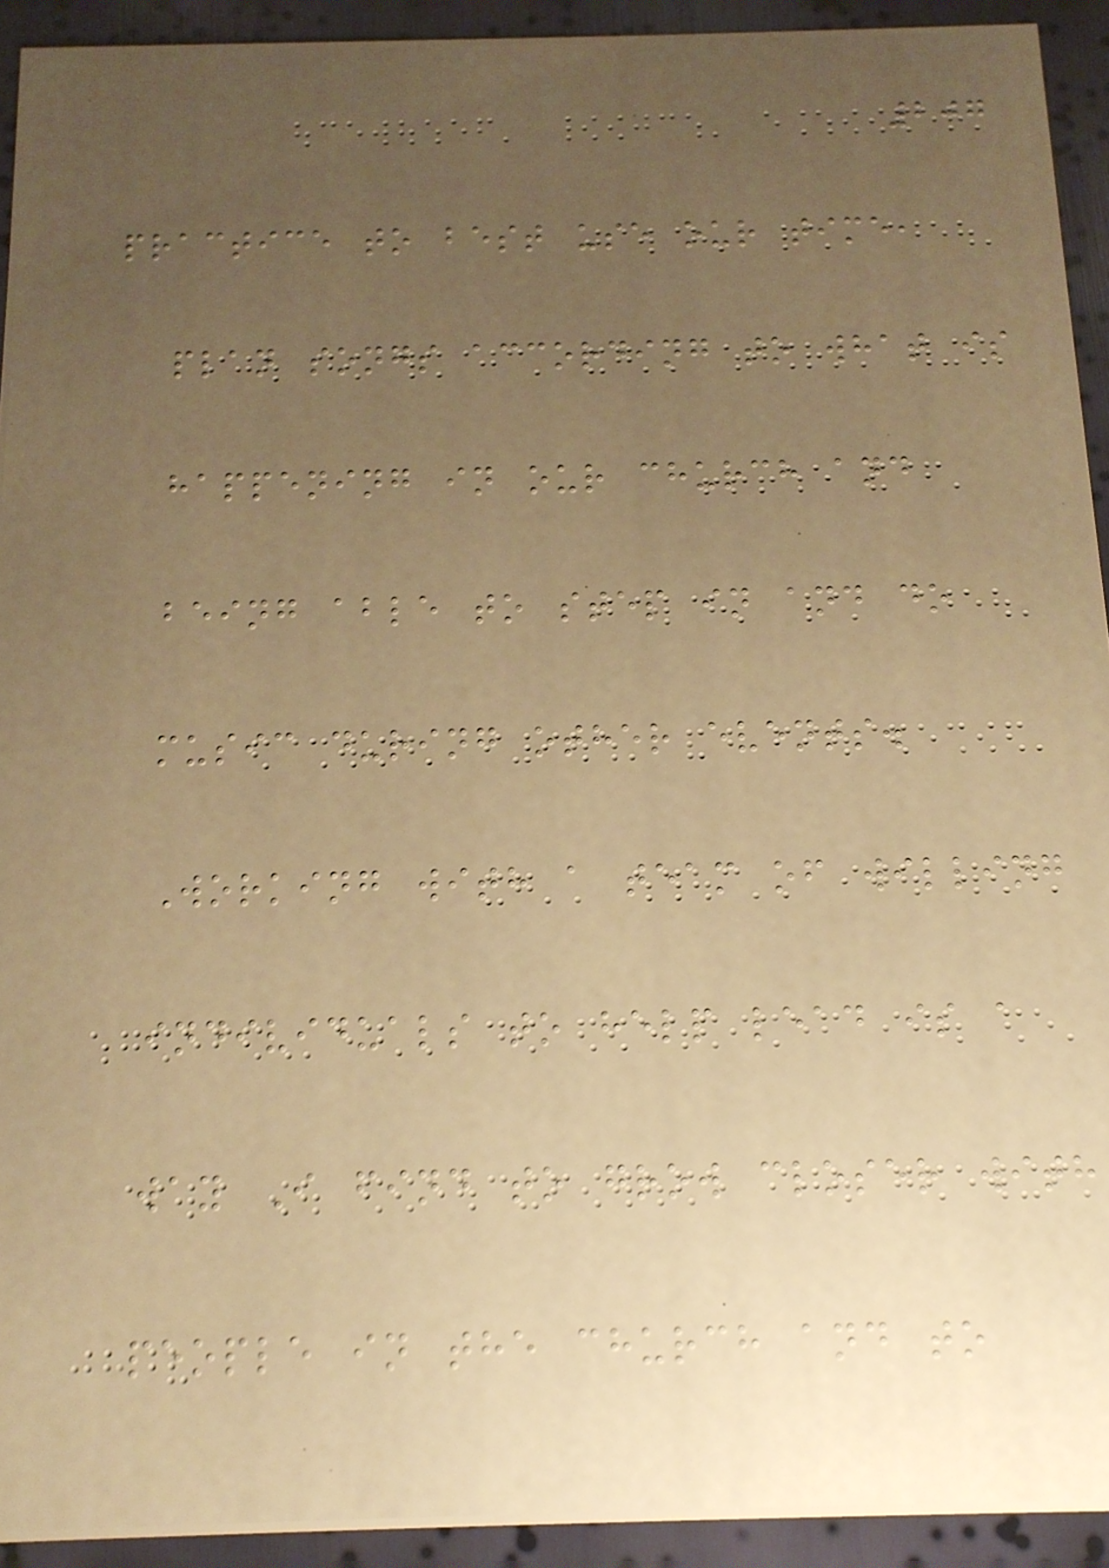207
practice to best use our time,
plan songs according to what is
happening in our church and
being able to step in and do
music during other events.
Working with a team of willing
individuals to help lead is a
way I find to grow closer with
people in the church and to
